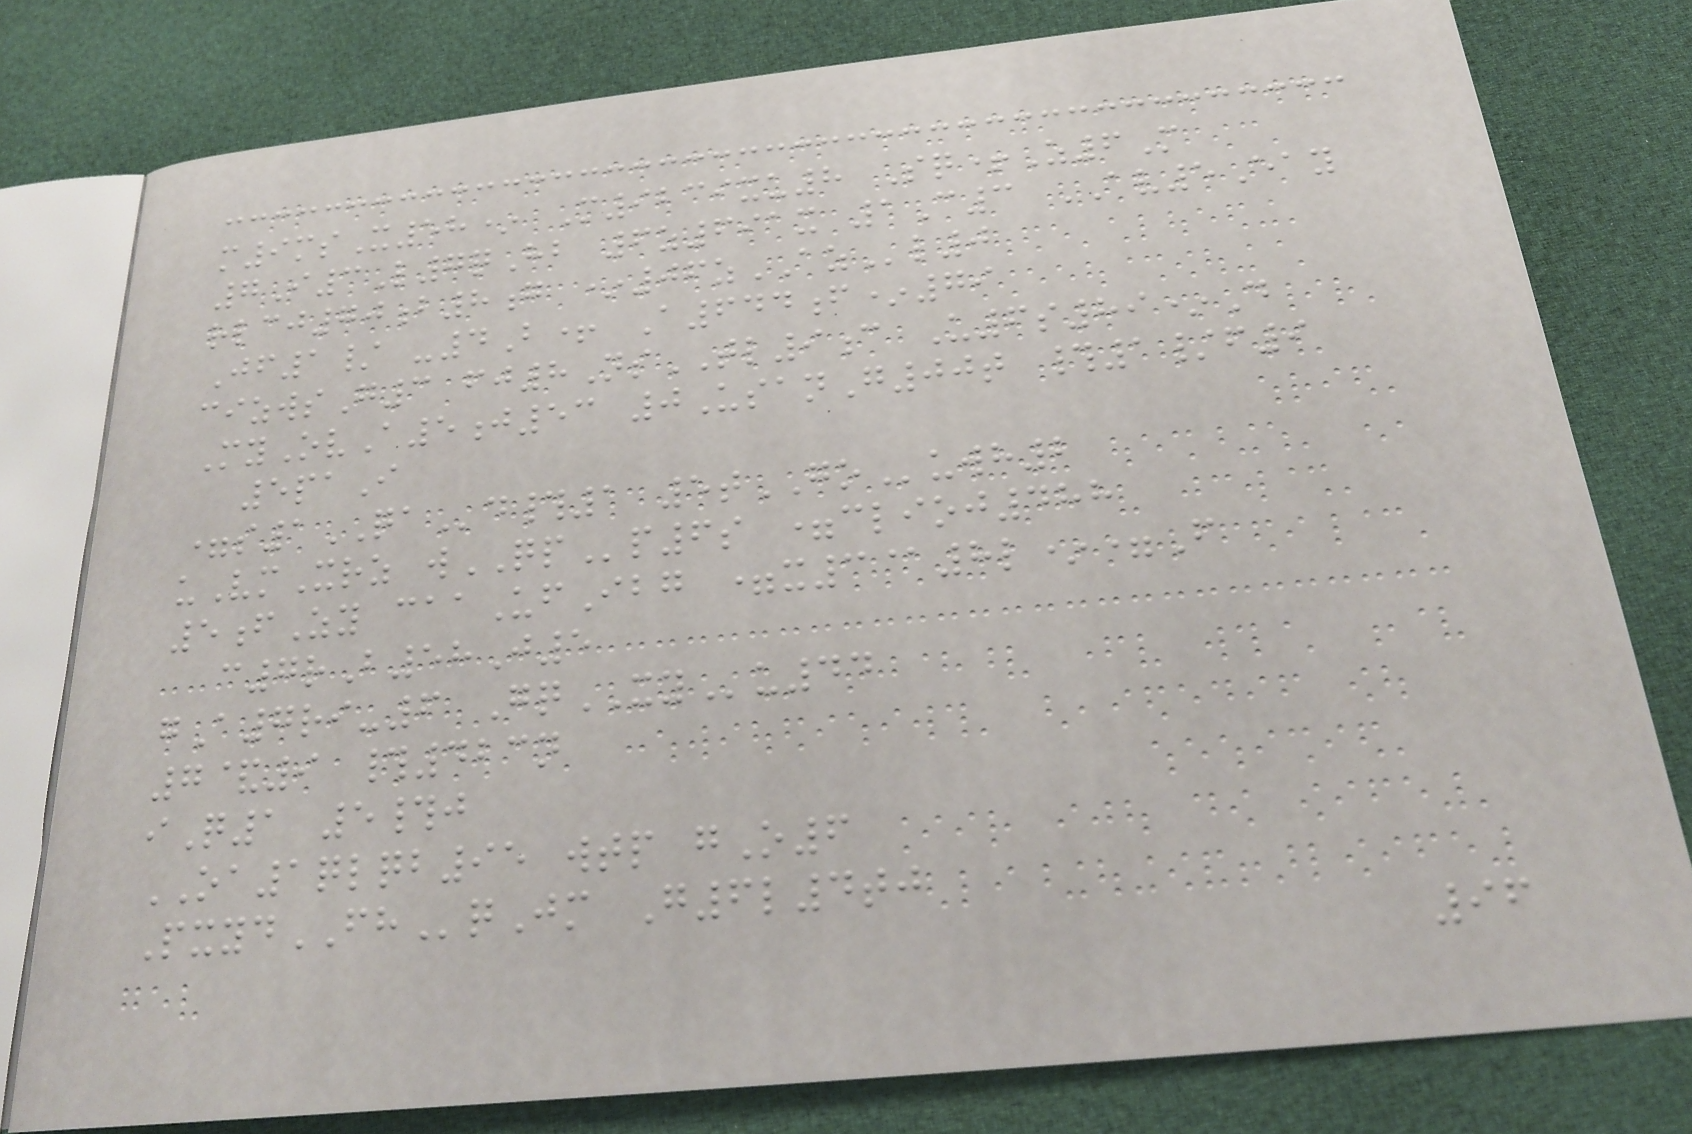m9msX58* M9239xu8 Sq+Z6M
7I3L7qHb 6z691x 1C3 AV5Eay
rlcj70b8g *06zAZl0
Jf1/ -4B+ A644f*79
cizwsG3 fj8NsTL9c U6s89*D
MyOvA5j53 0UsanG00t #1/f9
5paI
=s1QAd#1 5tGOuwh2
uVmXrz wQPp6s =clioj488
5fZy caaUfIbg =x3@8l*=F
c7rB58J5
gA7ri-6 GqXYu44
7&9 #423n
iQ1 5#j
OA1qlqb95 wtp gO6
PxydFHqJm G6l4tj
96
